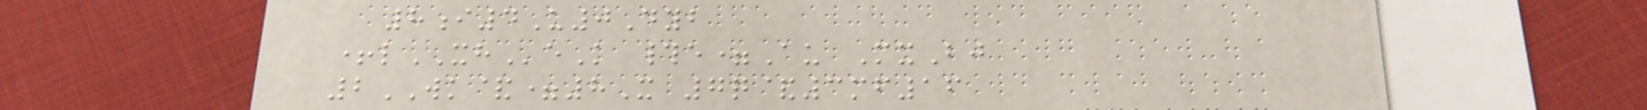8i4U0Dyb
+lXHeK #e=Au MxBj
2WK&=8X 7q&3mf16
